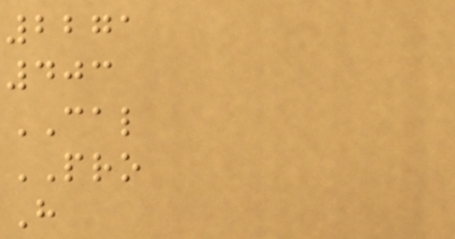2271
403
CAL
PRO
H
